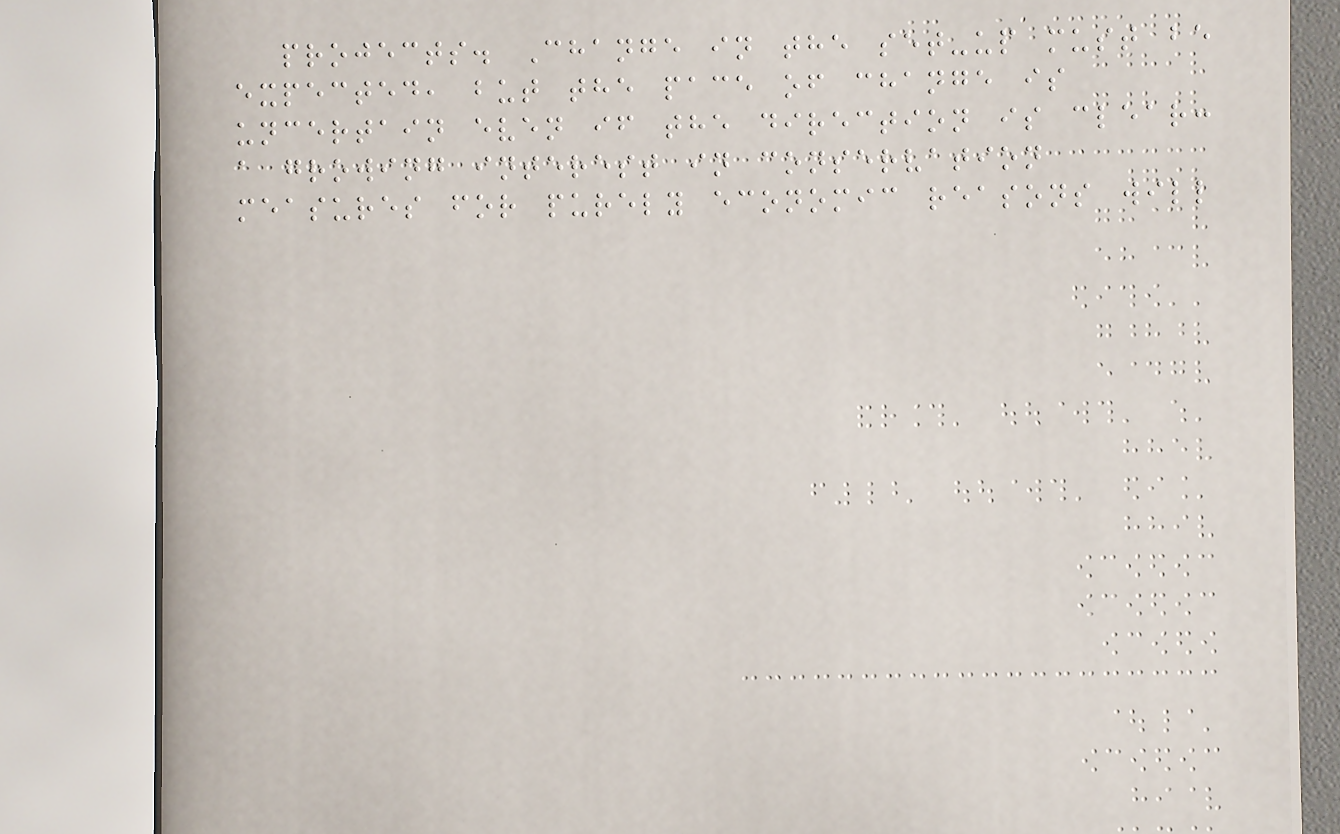projects. Change in the set-up must be
expected, but the pace of change is
uncertain even if the direction is clear:
a growing interest in conservation
measures for purely economic reasons will
